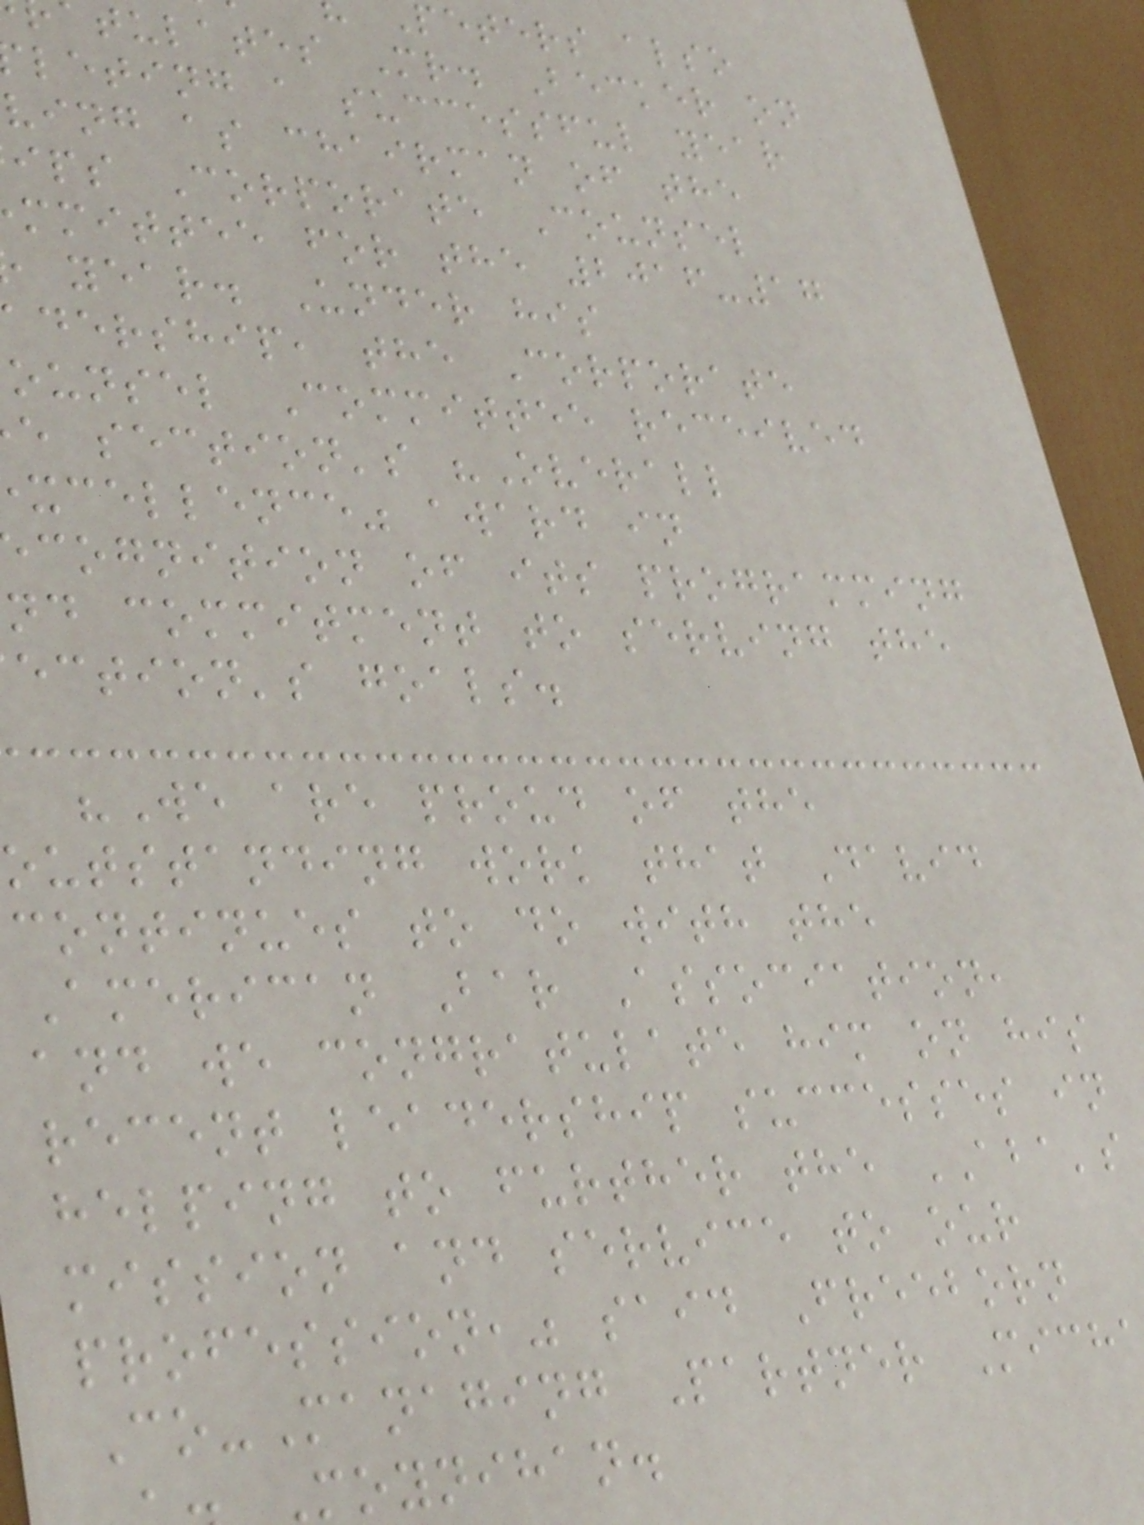peters also
tulates Mr. Becker on
leting a successful year
ving as chairman of the
ips Corporate Counsel
mmittee for the 2016-17
year. Under his
dership, the Corporate
ounsel Committee received
e section's "Overall
xcellence" award in
cognition of its programming
nd commitment to serving the
ection's goals.
"We are proud of the
outstanding work that David
continues to do with the
American Bar Association,
and we congratulate him on his
recent leadership successes in
helping to further the ABA's
mission and service to our
profession," said Freeborn
Co-Managing Partner Mich
moynihan.
